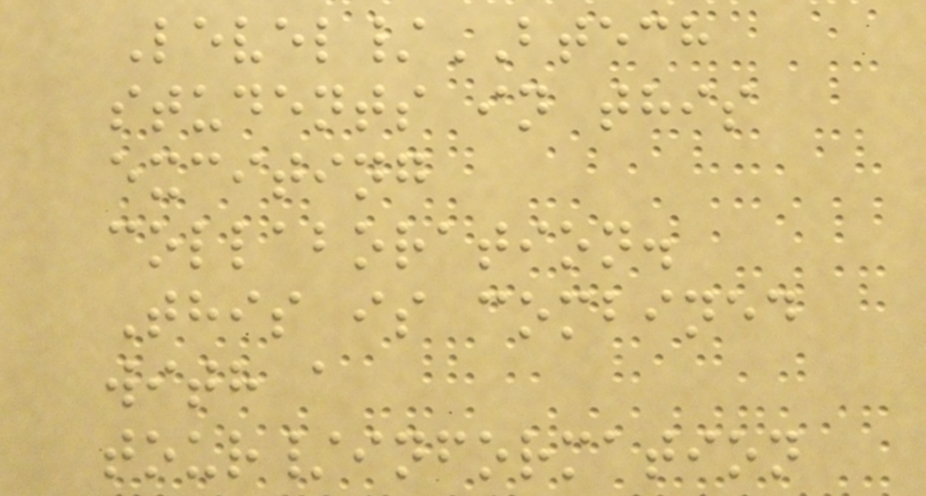Level/BTECH
students in this
exciting
collaboration.
This is combined
with a
tour/information
